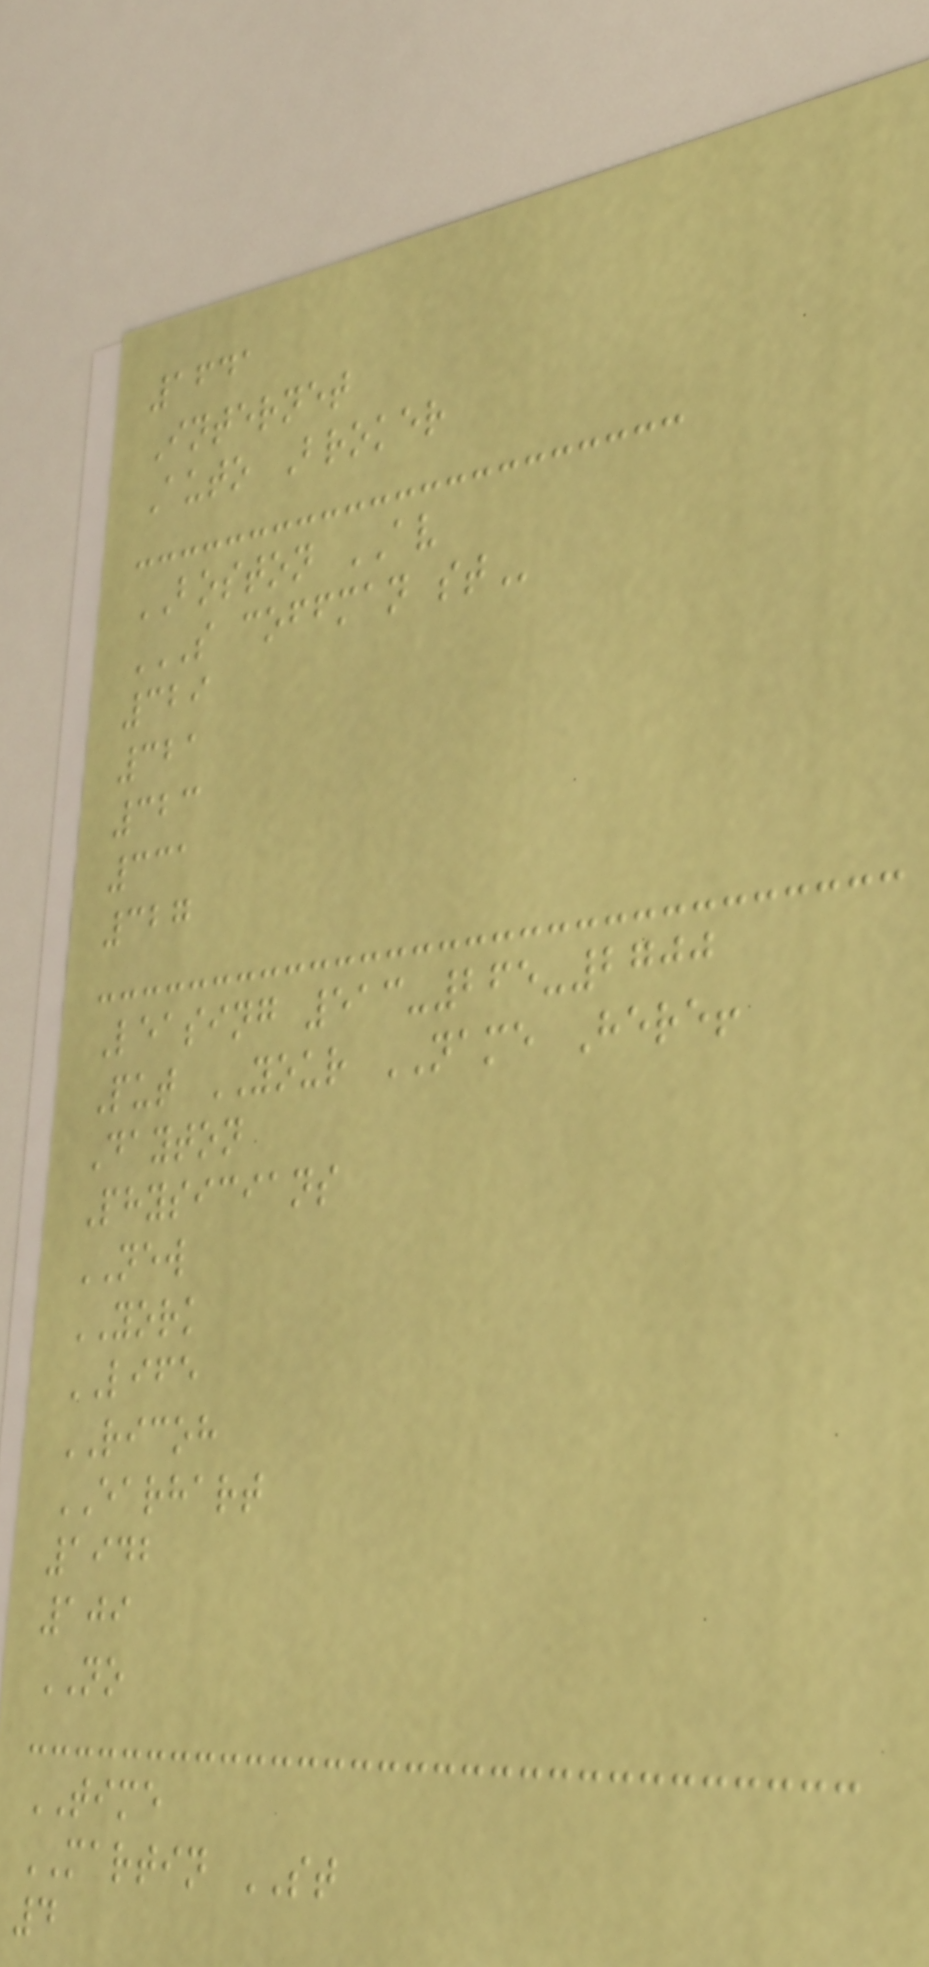1641
Internet
Auto Broker
BOSTON AV
S COFFMAN ST
329
321
323
331
327
Leasing 513-265-2700
Put YOUR NAME Here!
Dayton
Physicians
NEW
YORK
LIFE
RICOH
EARHART
1942
109
NO
TIME
MARTIN ST
4
